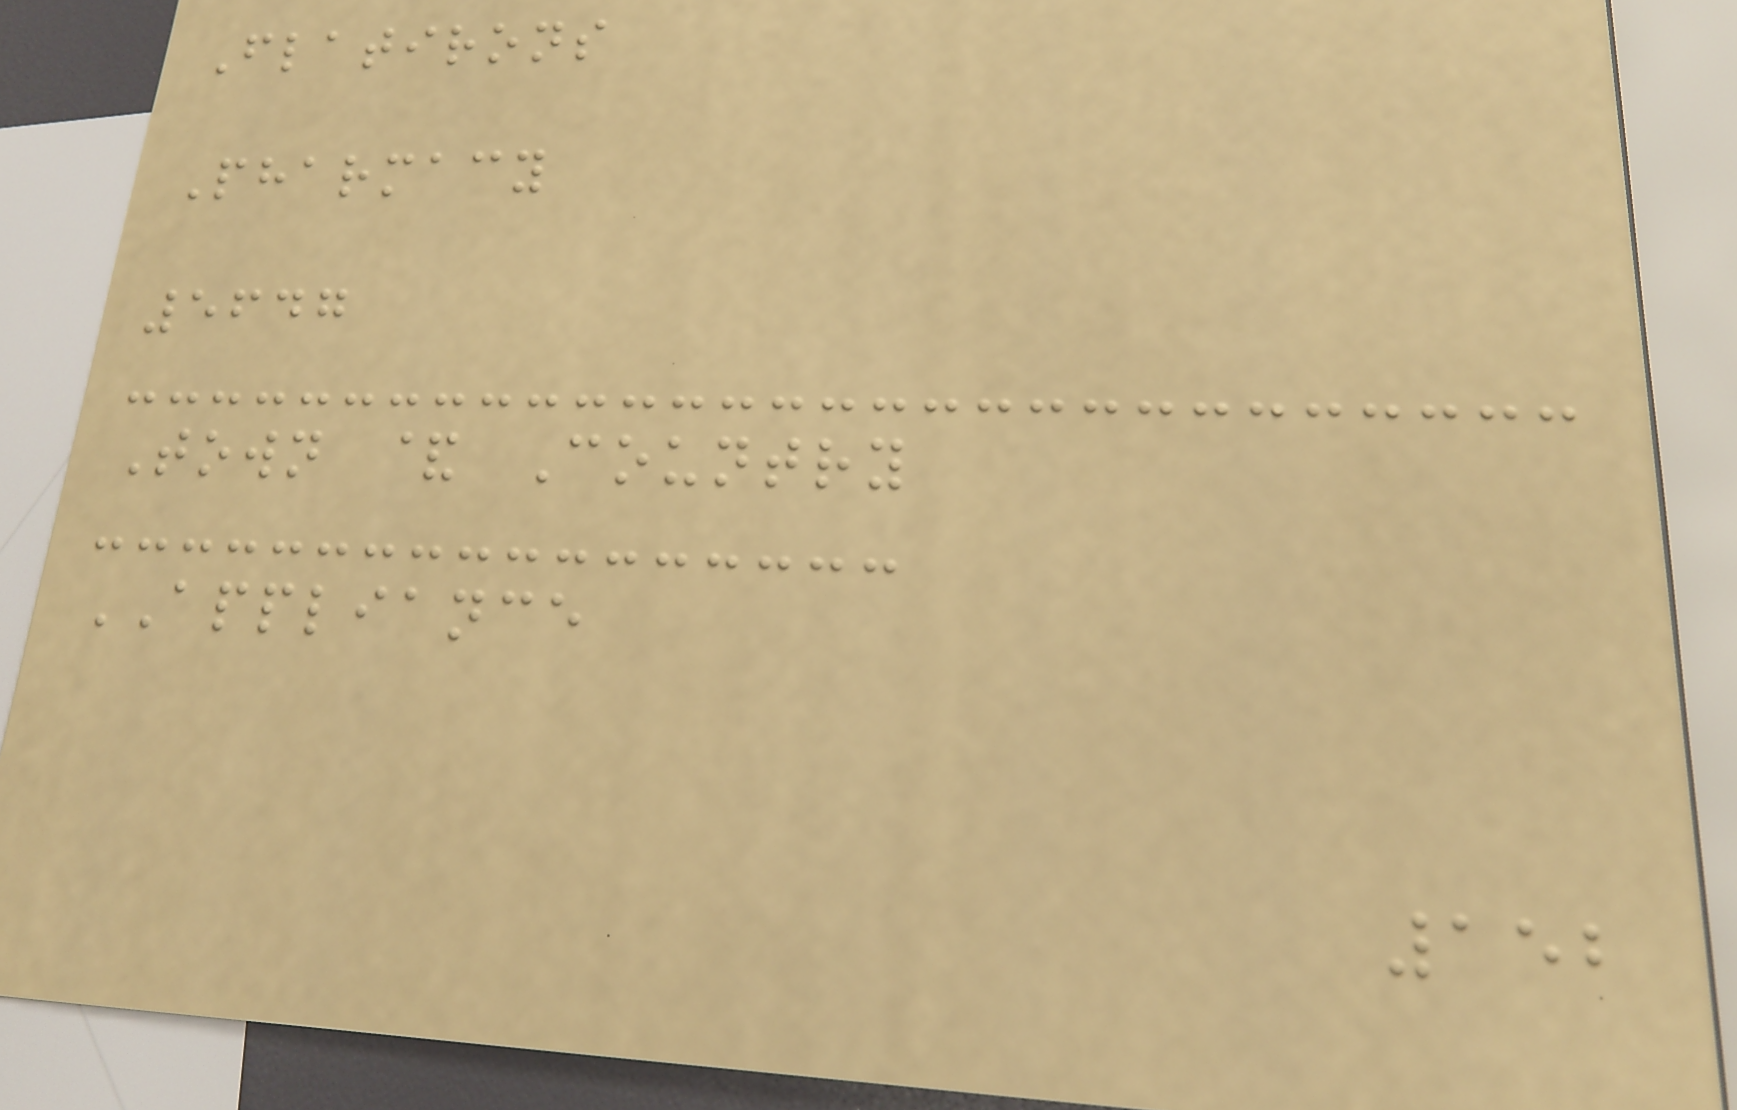Flatirons
Pharmacy
5647
Town & Country
APPLIANCE
152
